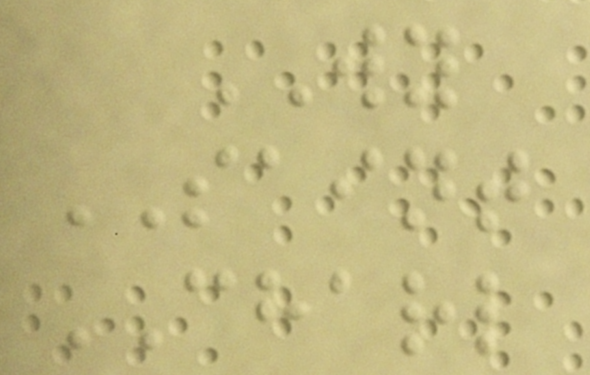WY
SAINT
CHARL
